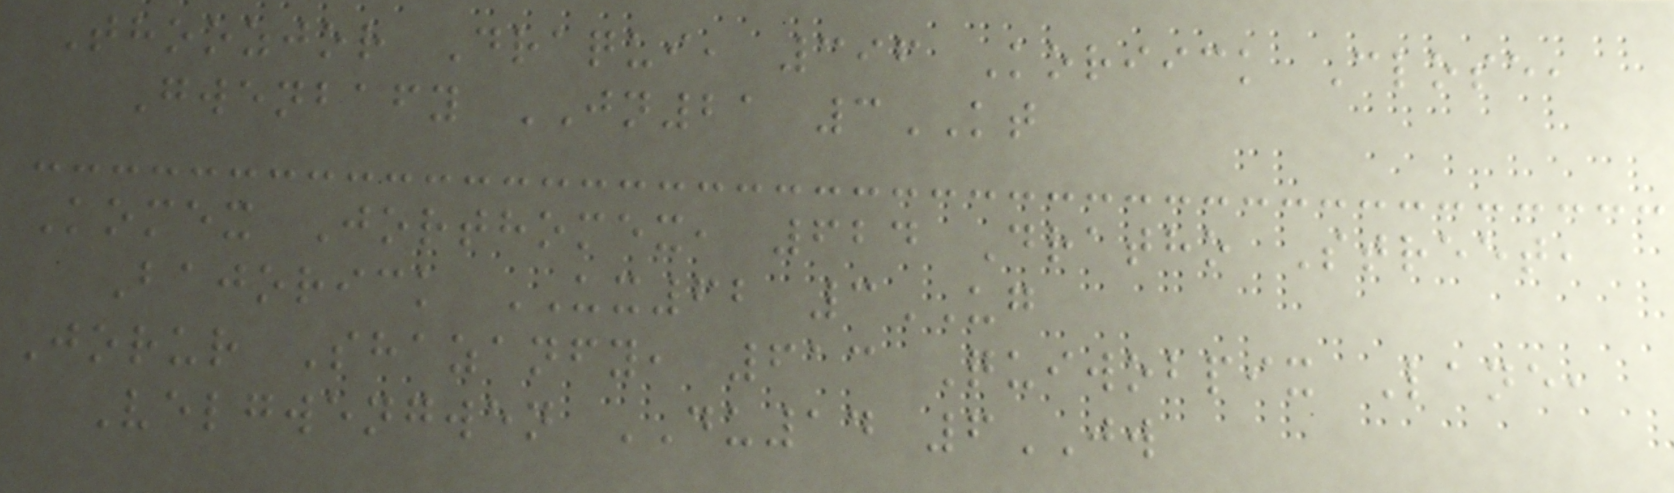Thoozjor Draqui, 396 Koriick Close,
Gwenbafy JN21 3KT
Komex Jorthomex, 624 Dratho Street,
Bajorick UX62 3UG
Jorur Shazanfy, 613 Quiwobpix Lane,
Velgwengwen DU14 6JW
